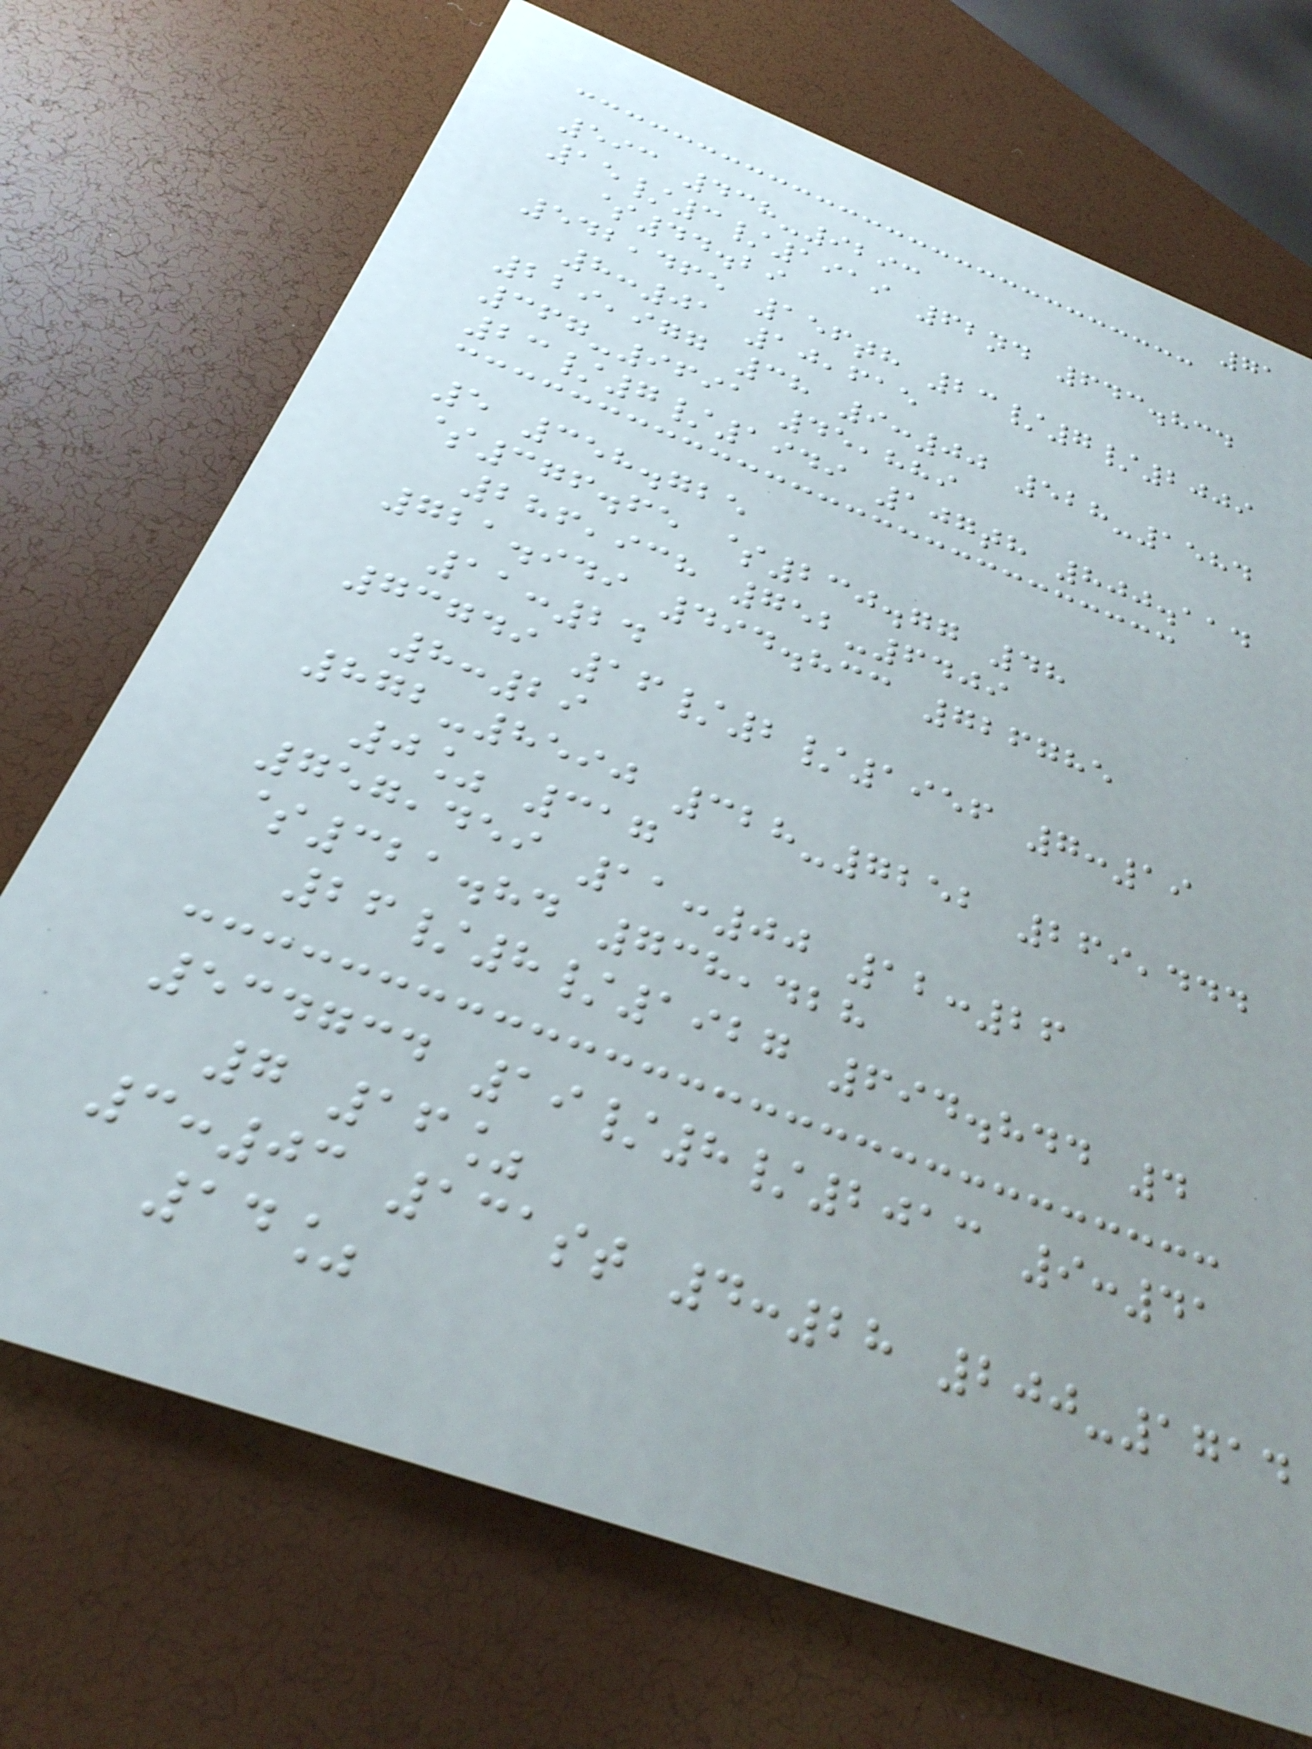71
593 438-9293
15/3/1919 62nd 643.834
$44.29
542,465 156th 23/7/2009
8:01 10,615
229,977 38 9:00 528-1584
367-9691 45,889
23/7/1949 107th 800.114
5 358.725
$376.65 $230.77 48
286,938 752-6409
721.949 494.833 726785
11:24
73749 16/2/1956 7:19
8:29
872-8590 328-7252 269,444
0% 317
757,459 11:00 12:26
$321.84 738,428
26/8/1927 694.844 4
534734 19/8/2013 9:41
7 16%
3:03 131st 4:28 200-1714
14%
